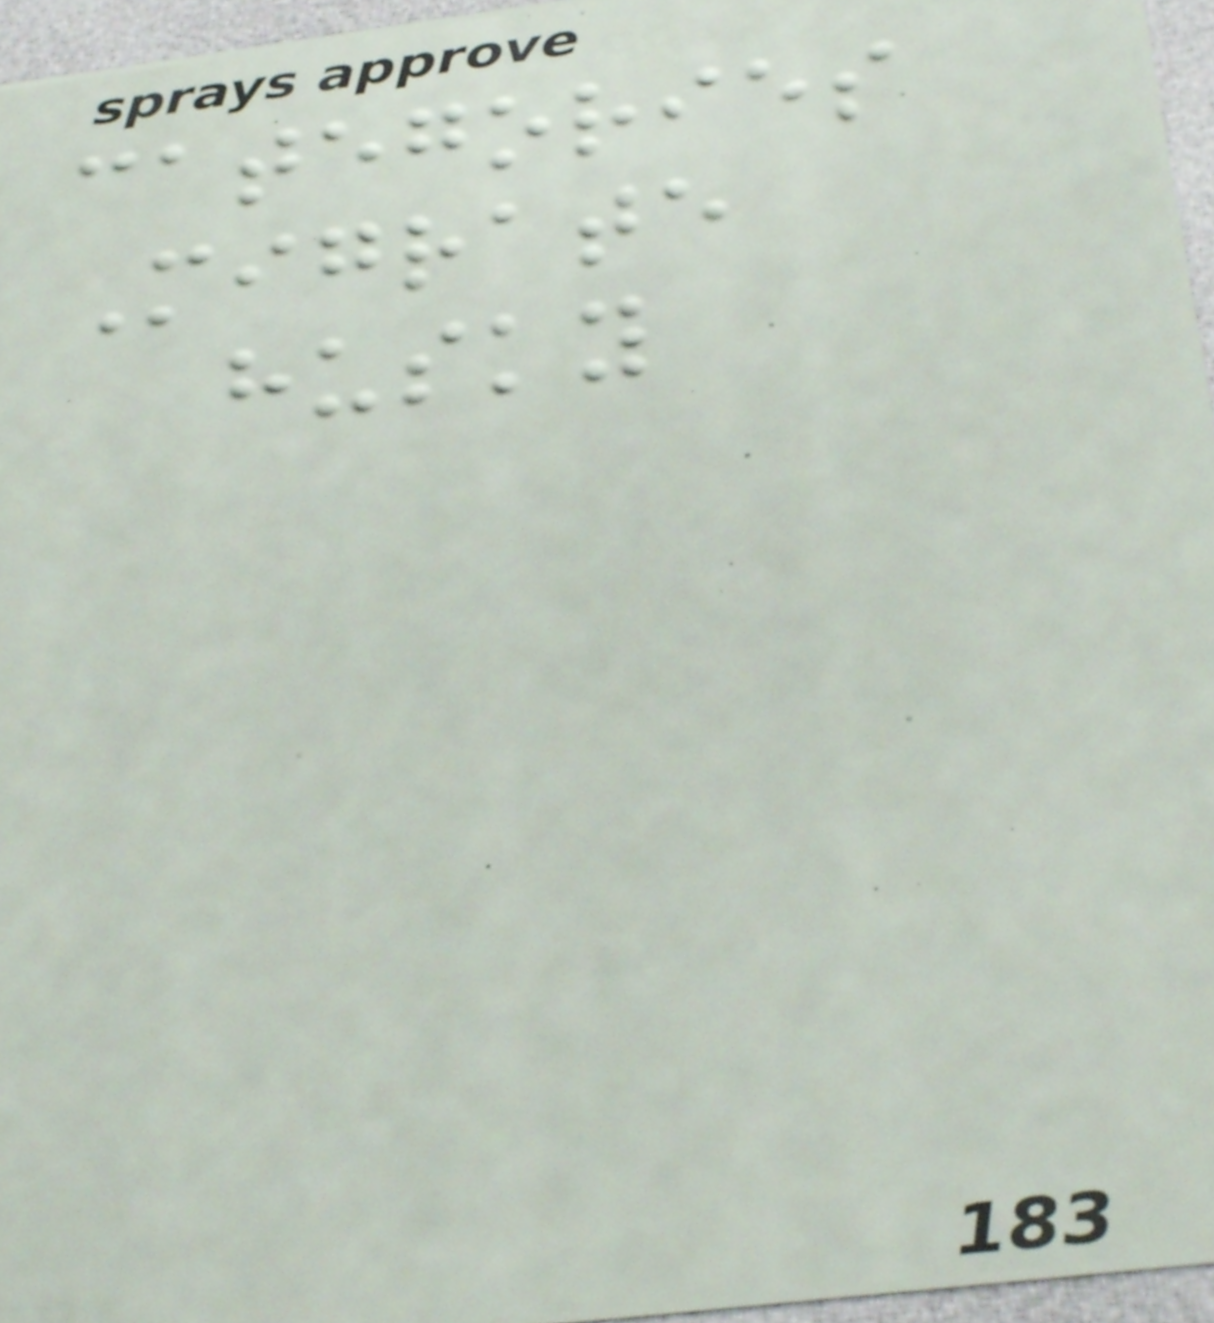categories
Migrate
husky
